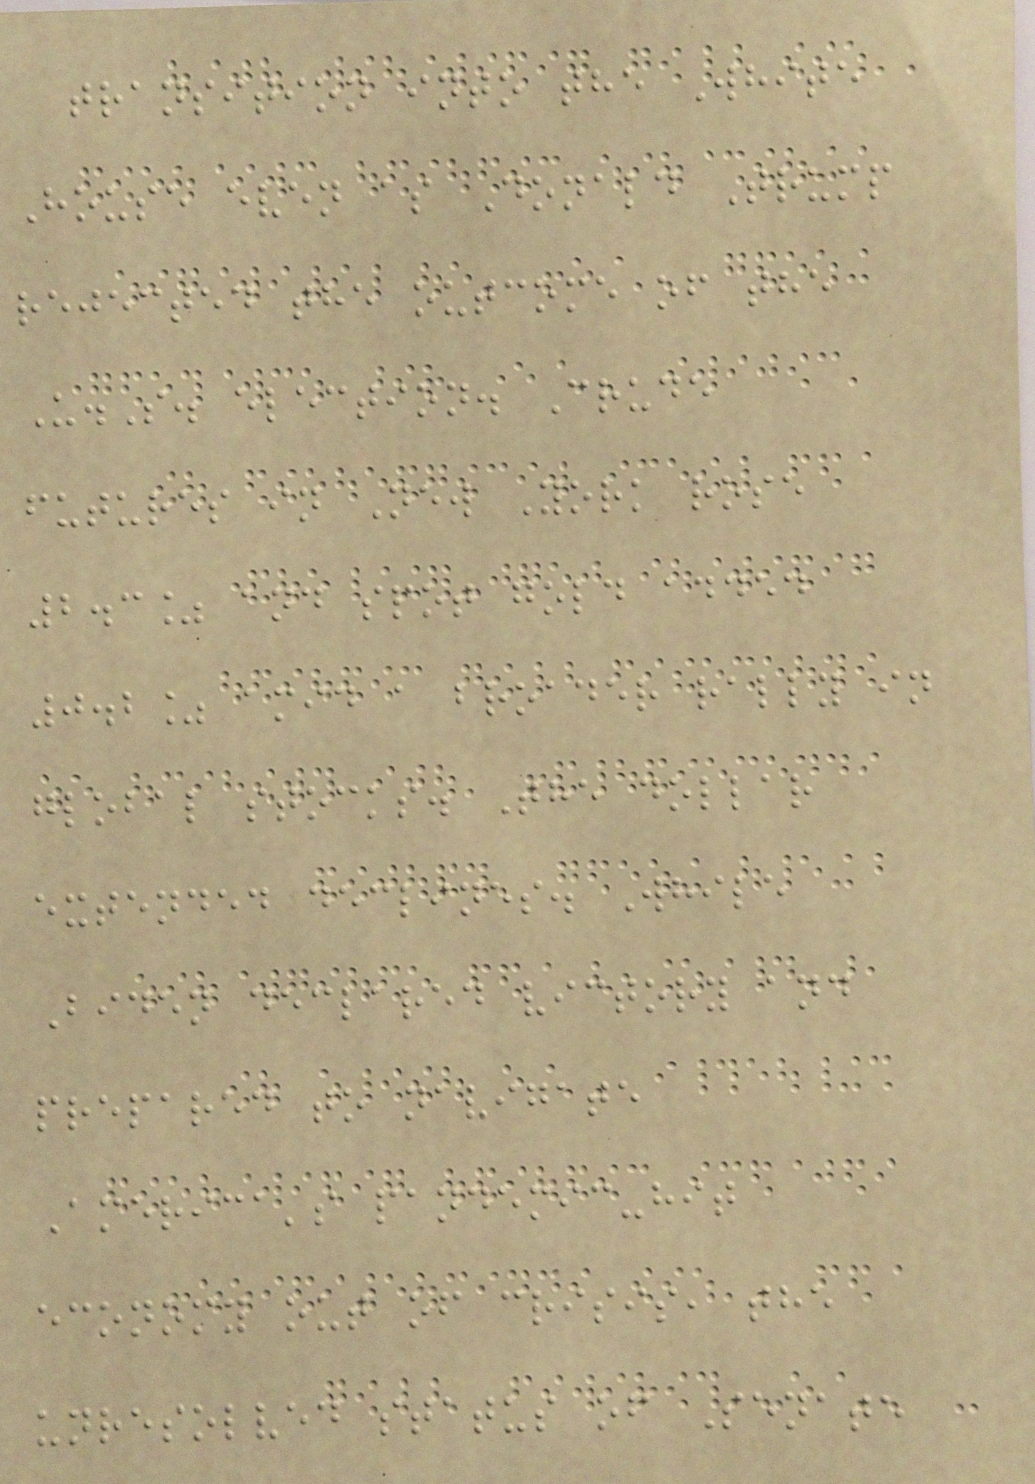transition into the White
House even as Donald Trump
rejected the outcome of the
U.S. election. Crude
futures in New York rose
2.3% and spot gold added
0.2% amid a broader rally in
global stocks. The dollar
extended declines. While
Biden declared victory and
prepared to navigate
America's pandemic-hit
economy out of crisis, the
unresolved status of Senate
